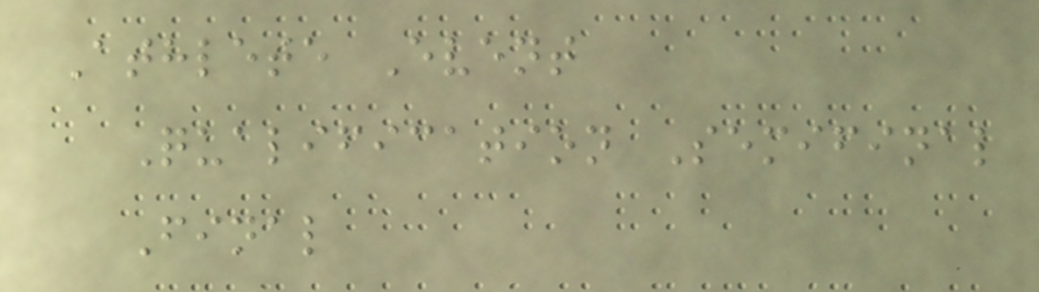Athlete Event
Qualification Semifinal
Final
